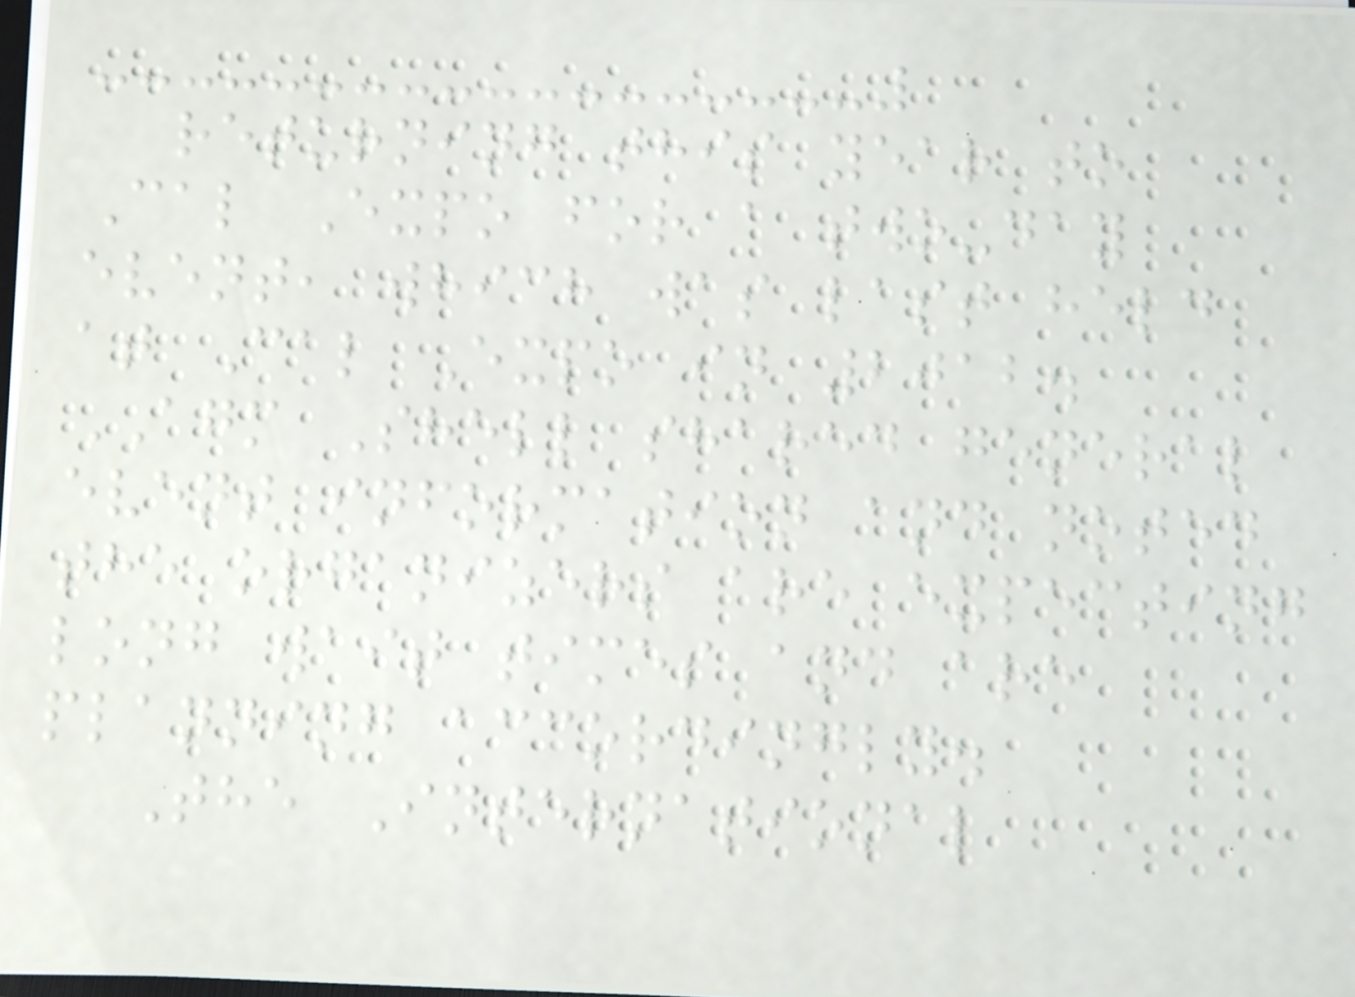returning this year to
Cal Expo for a two-day
event, which was last held
at Cal Expo in 2012.
AGM Shell shared general
event information and noted
the organizers are expecting
long wait times and are
planning accordingly.
The International
